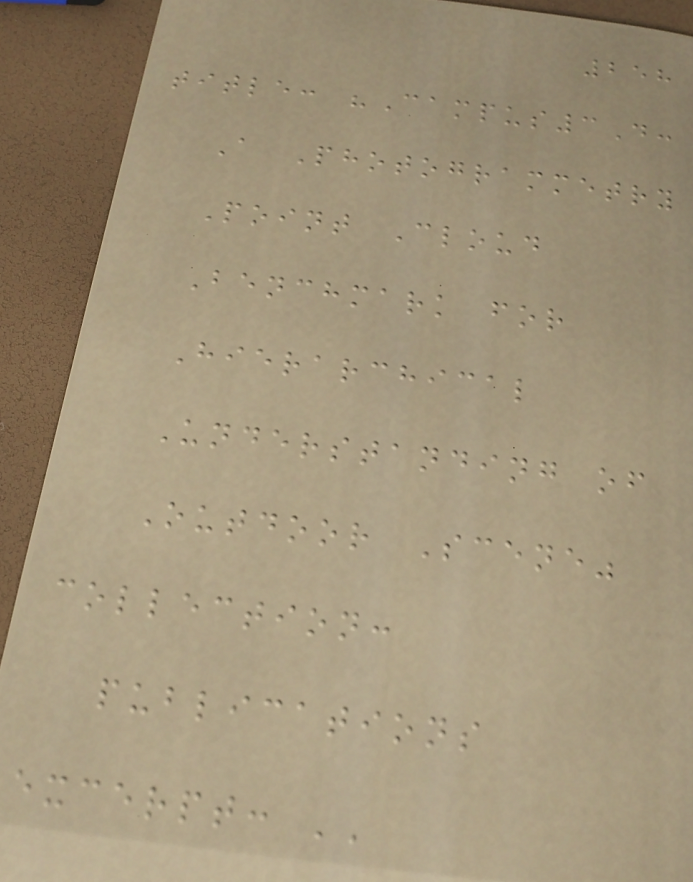258
title: "Campus3D:
A Photogrammetry
Point Cloud
Benchmark for
Hierarchical
Understanding of
Outdoor Scene"
collection:
publications
excerpt: ''
